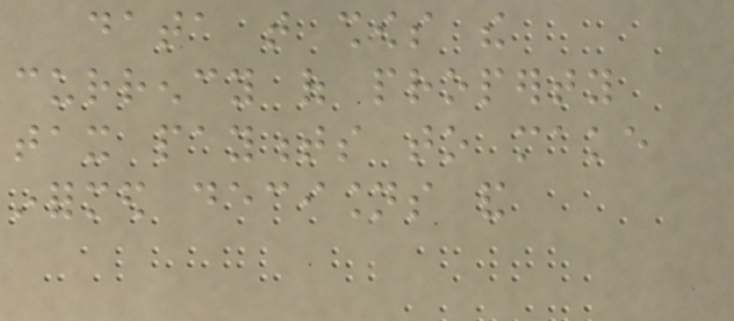data that shows the
currency of property
tax payments to make
informed decisions and
